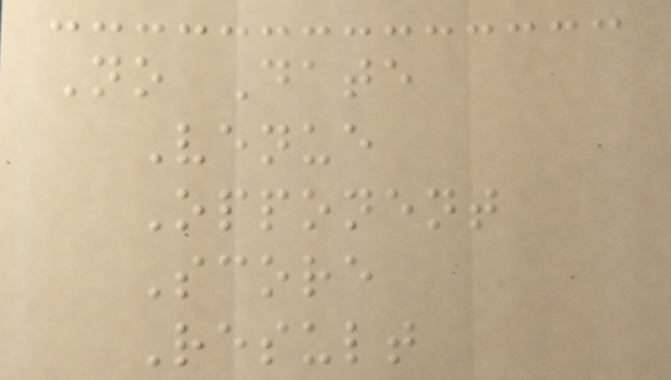No Date
Venue
Opponent
Score
Result
